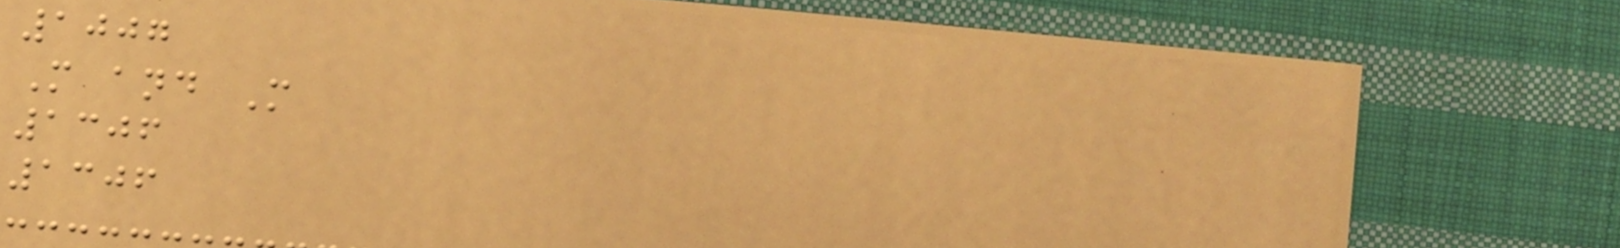1007
M and M
1306
1306
